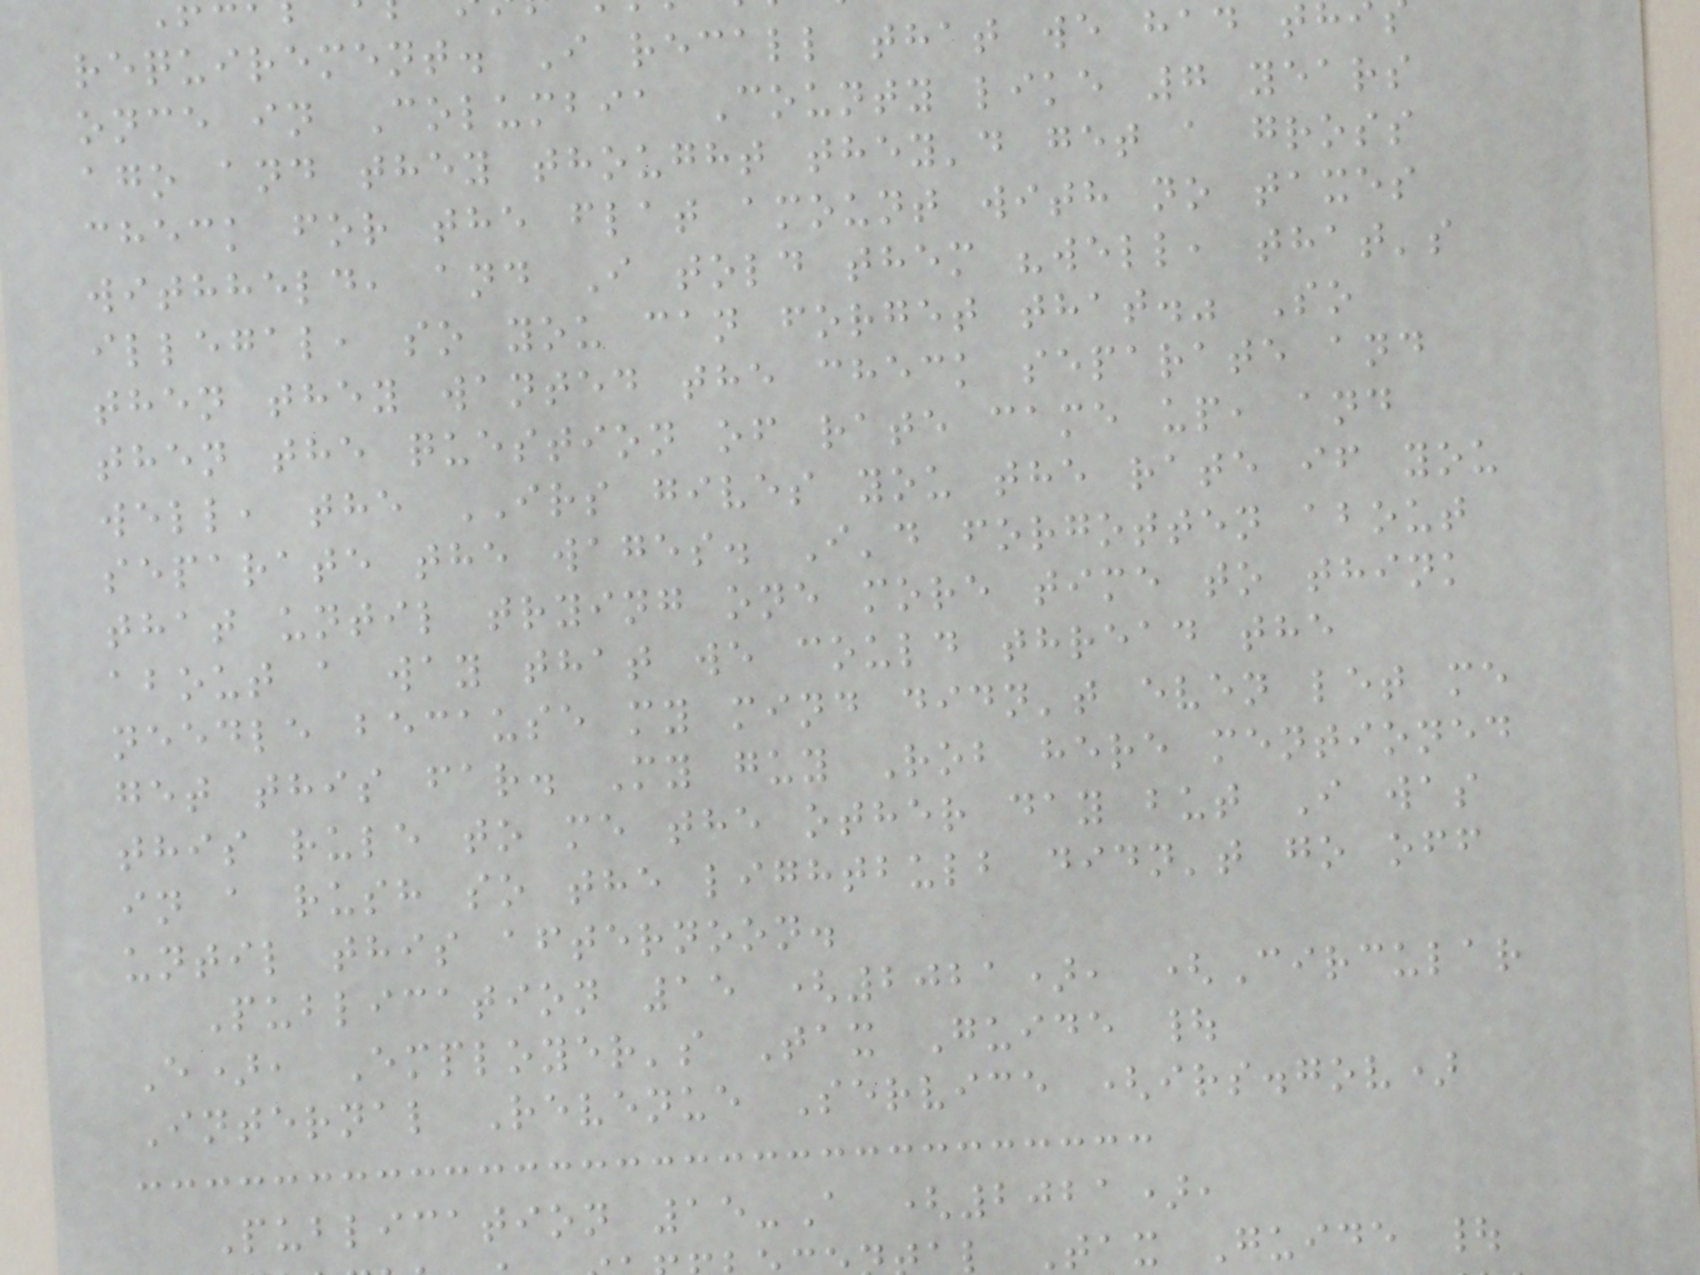requirement. I recall that we had th
once in Columbia County like 7 years
ago and they thought they'd get a gross
check for the flat amount with no taxes
withheld, and I told them "well, that's
illegal, so you can forget that." So
then they wanted the check separate and
then the question of rate came up, and
well, the IRS gives you the rate if you
separate the wages. I'd forgotten about
that until trying one more time to think
about a way that we could thread the
needle because my mind didn't even let me
get this far. My guy Rob here mentioned
this rule to me the other day but I was
in a rush so the lightbulb didn't go off
until this afternoon.
Publication 15 (2021), (Circular
E), Employer's Tax Guide |
Internal Revenue Service (irs.gov)
Publication 15-A (2021),
Tax Guide |
